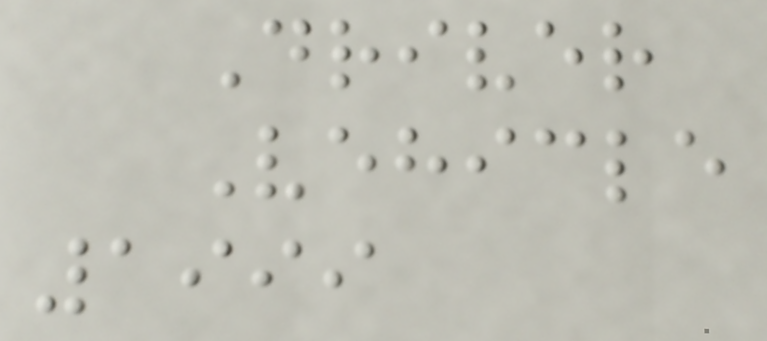Driver
Vehicle
1999
